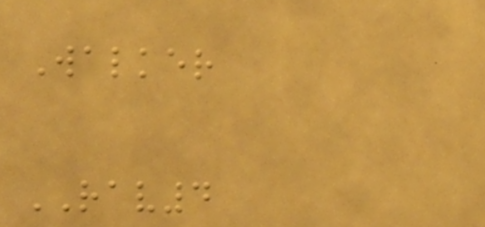Walker
RAV4
